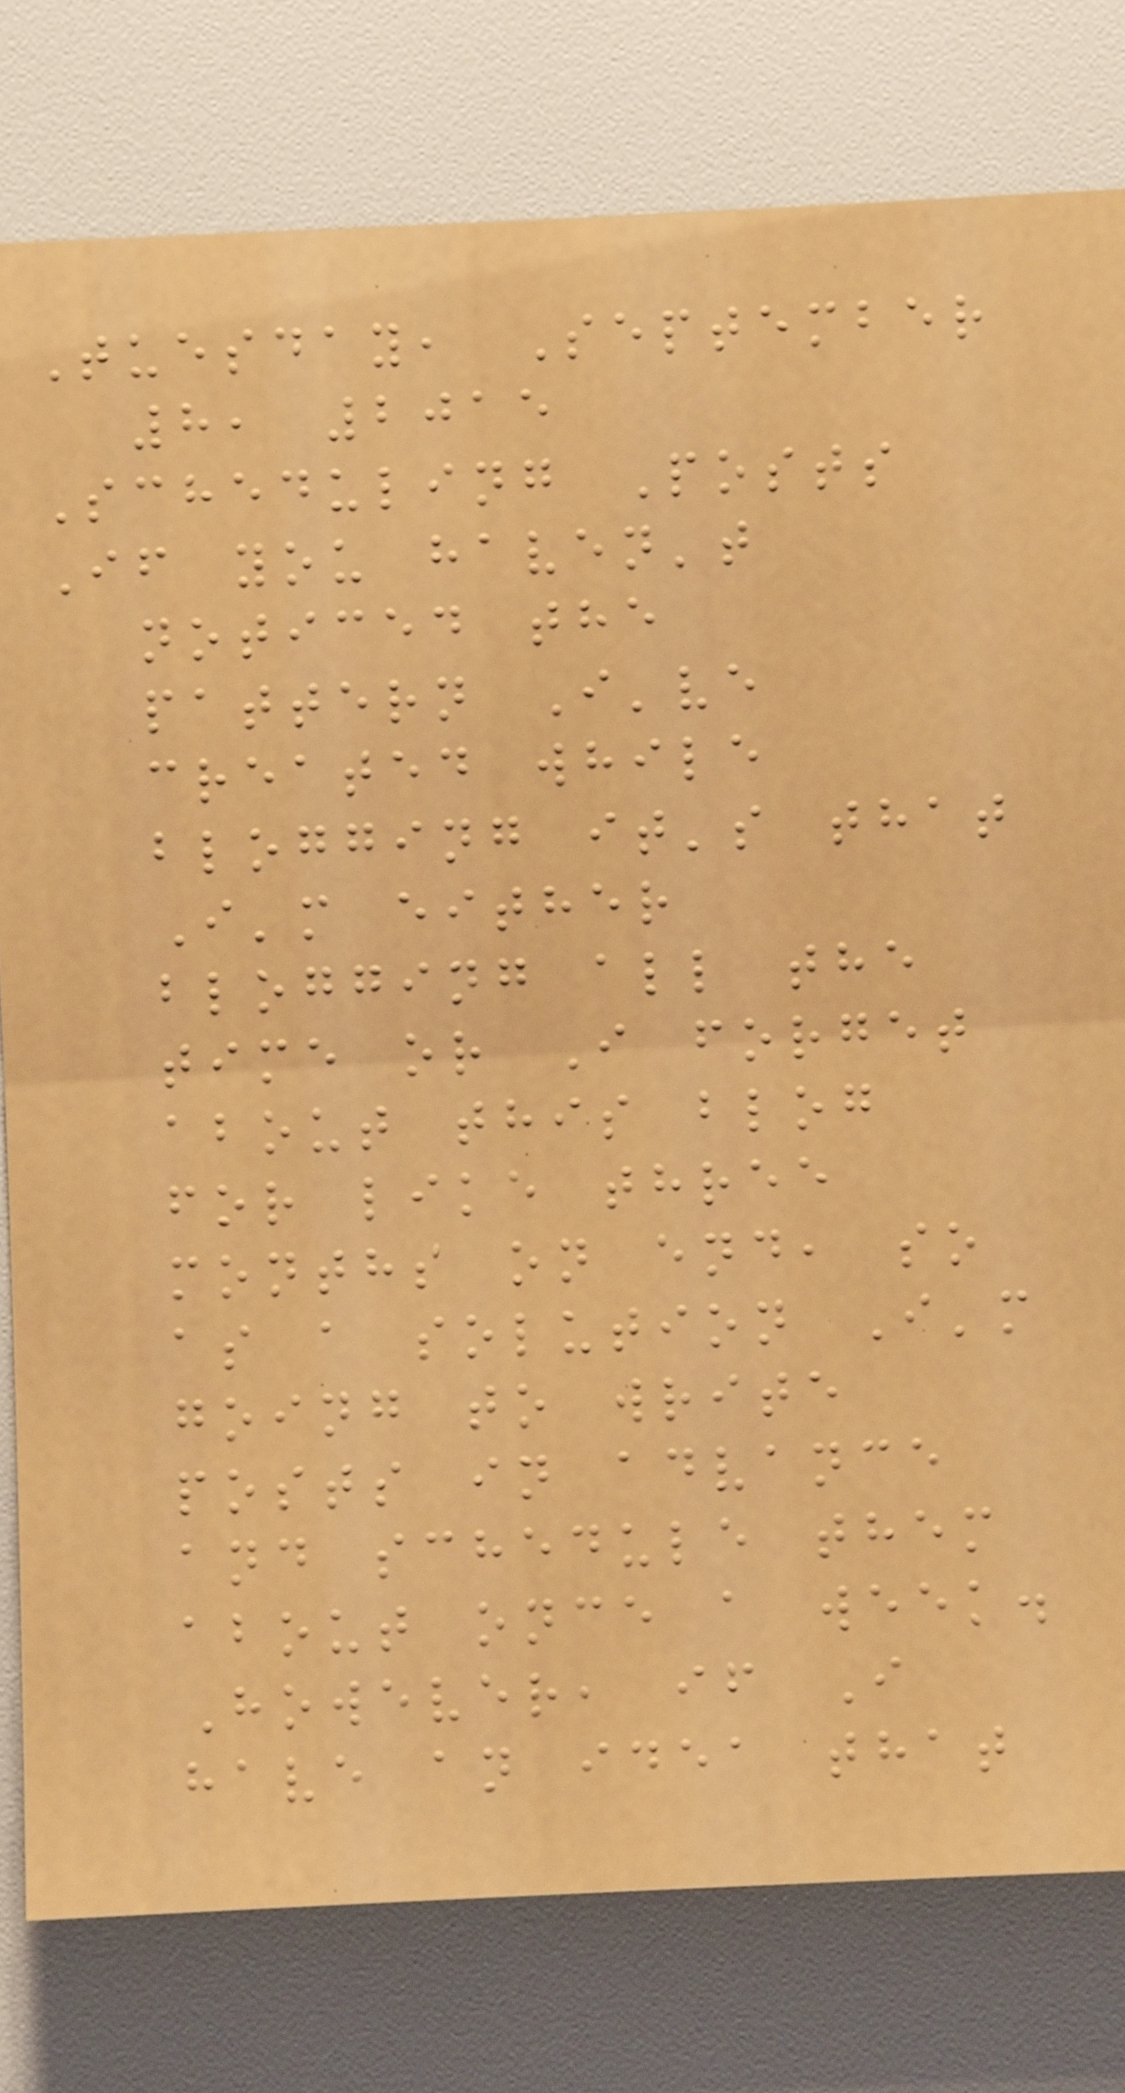Tuesday, September
8, 2015
Scheduling Posts
If you haven't
noticed the
pattern I've
created while
blogging it's that
I'm either
blogging all the
time or I forget
about this blog
for like three
months on end, so
as a solution I'm
going to write
posts in advance
and schedule them
about once a week.
However, if I
have an idea that
